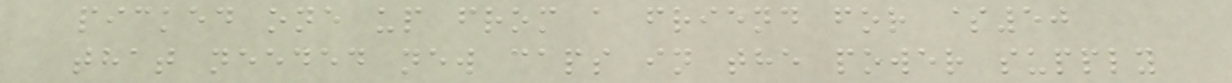picked one up from a friend for $50
that needed new caps in the power supply
